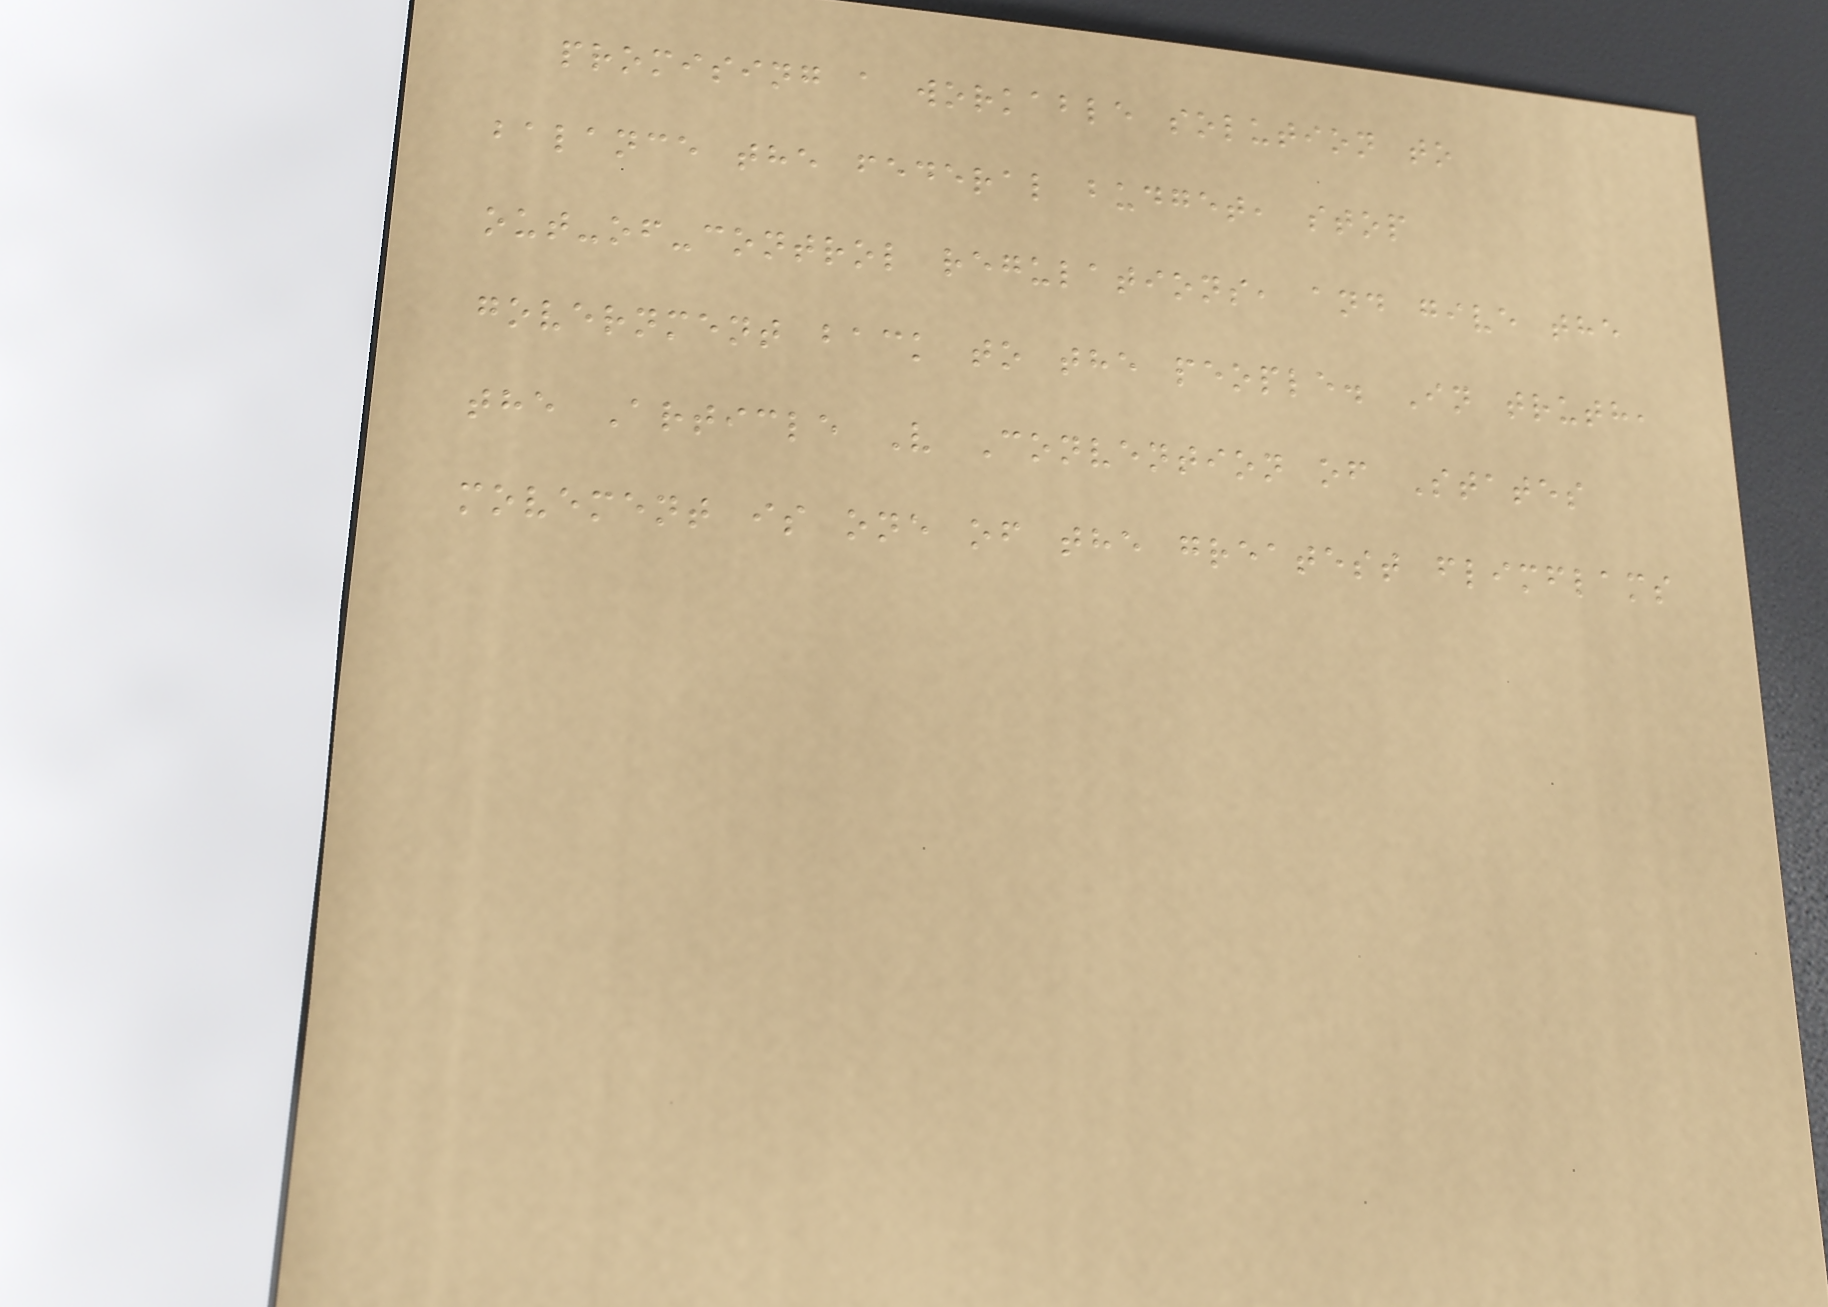promising a workable solution to
balance the federal budget, stop
out-of-control regulations, and give the
government back to the people. In truth,
the Article V Convention of States
movement is one of the greatest flimflams
